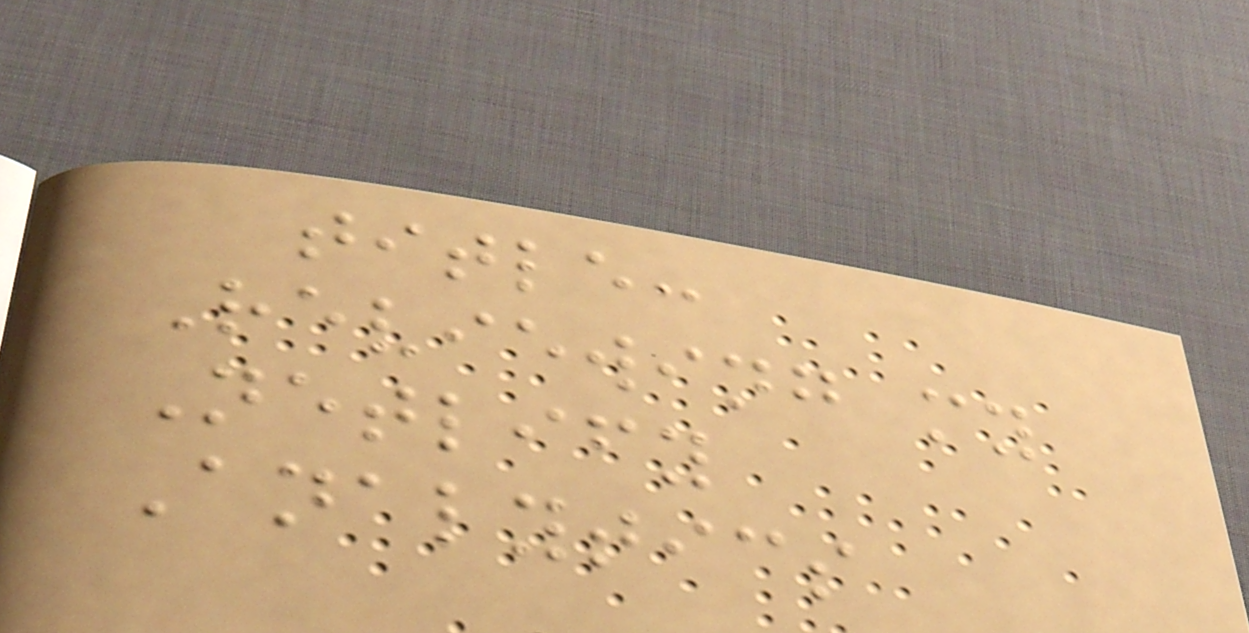title:
Reviewing my
Netlify
Analytics
